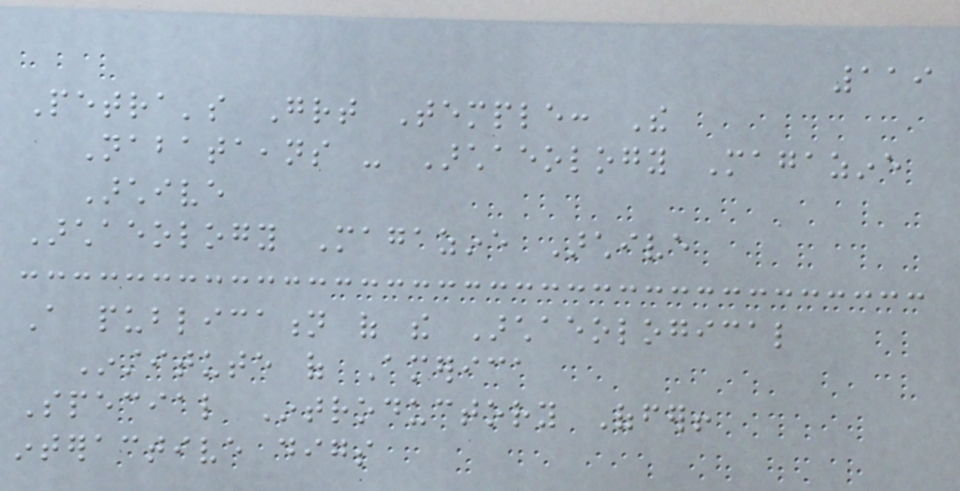119
Petra's Great Temple: The
Nabataeans - Archaeology Magazine
Archive
Archaeology Magazine Archive
A publication of the Archaeological
Institute of America
Special Introductory Offer!
interactive digs
